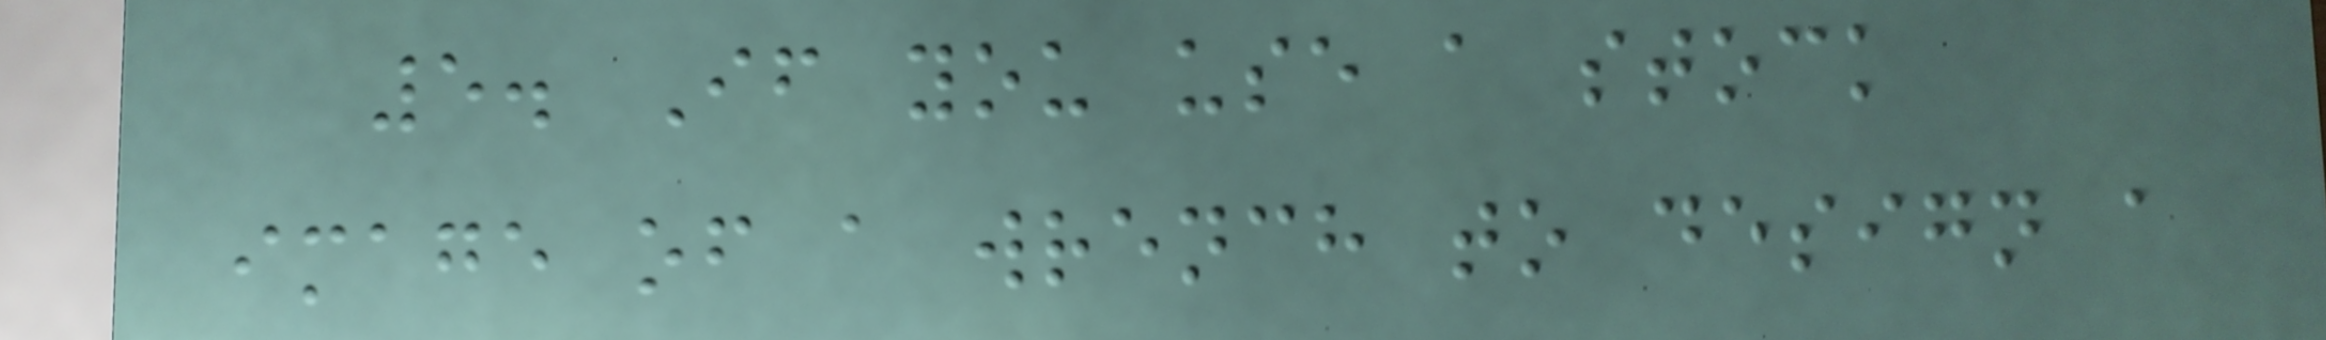5. If you use a stock
image of a wrench to design a
